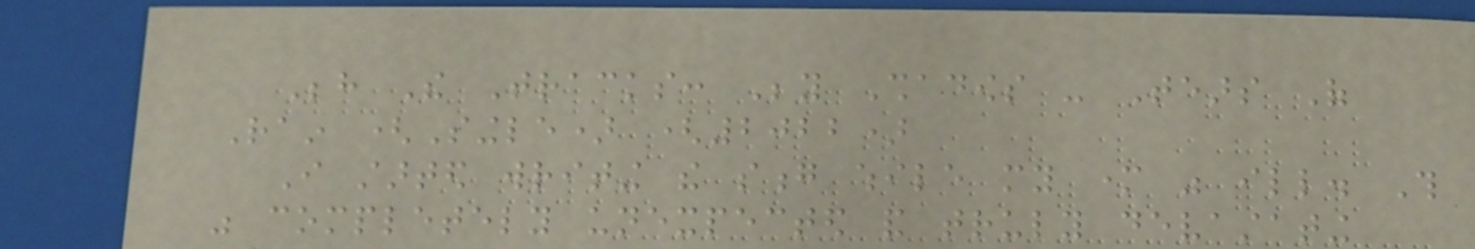Behind The Tracks: Beyond Shadows - Tears Of
Rain (Single) (2022)
I started writing the song while my mother was ill. This
was completely unexpected and truly devastating
